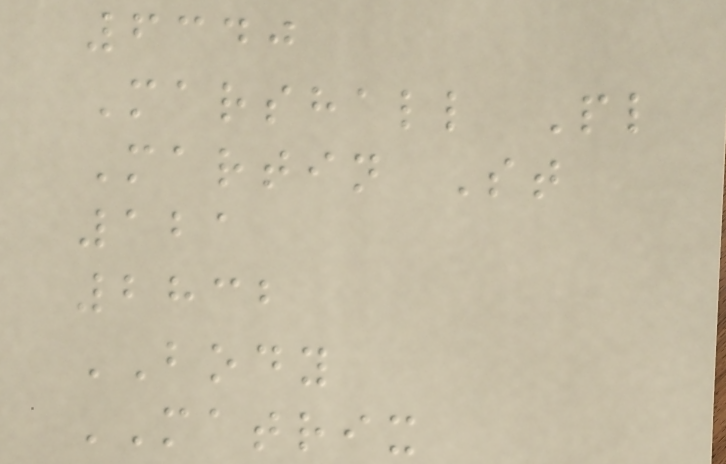6340
Marshall Pl
Martin St
121
2832
BODY
MATRIX
